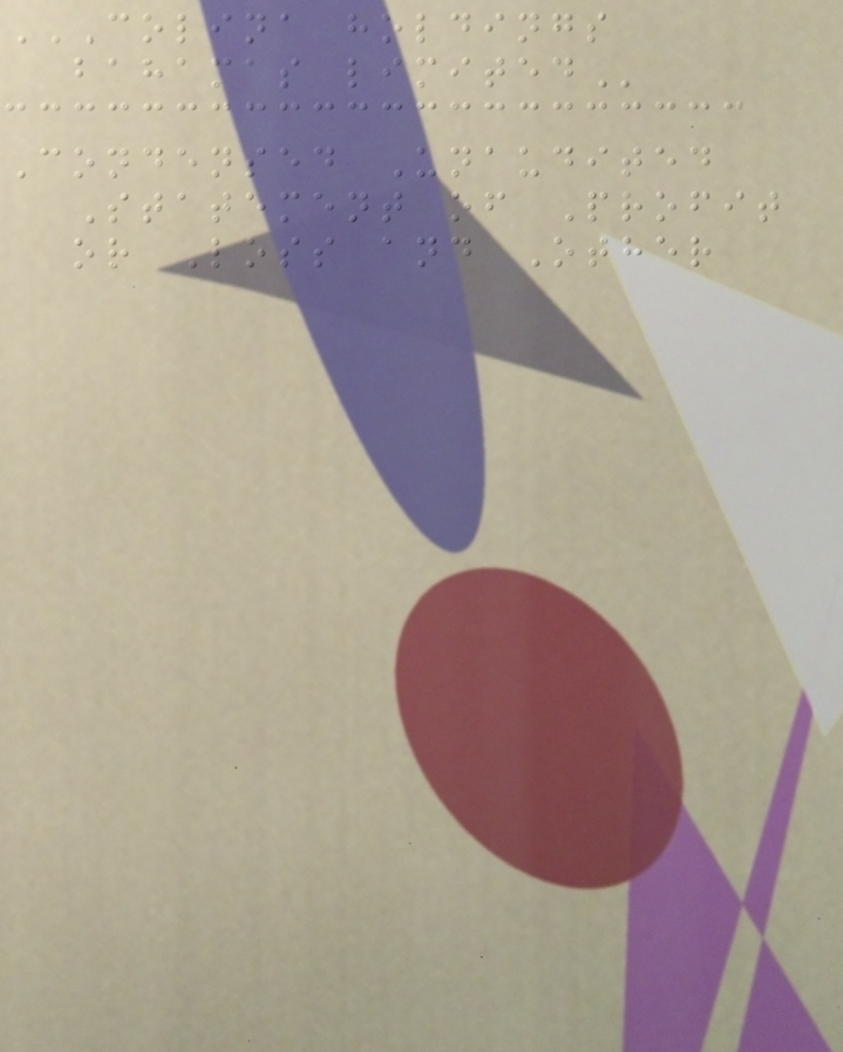COLINA HOLDINGS
BAHAMAS LIMITED
Condensed Unaudited
Statement of Profit
or Loss and Other
